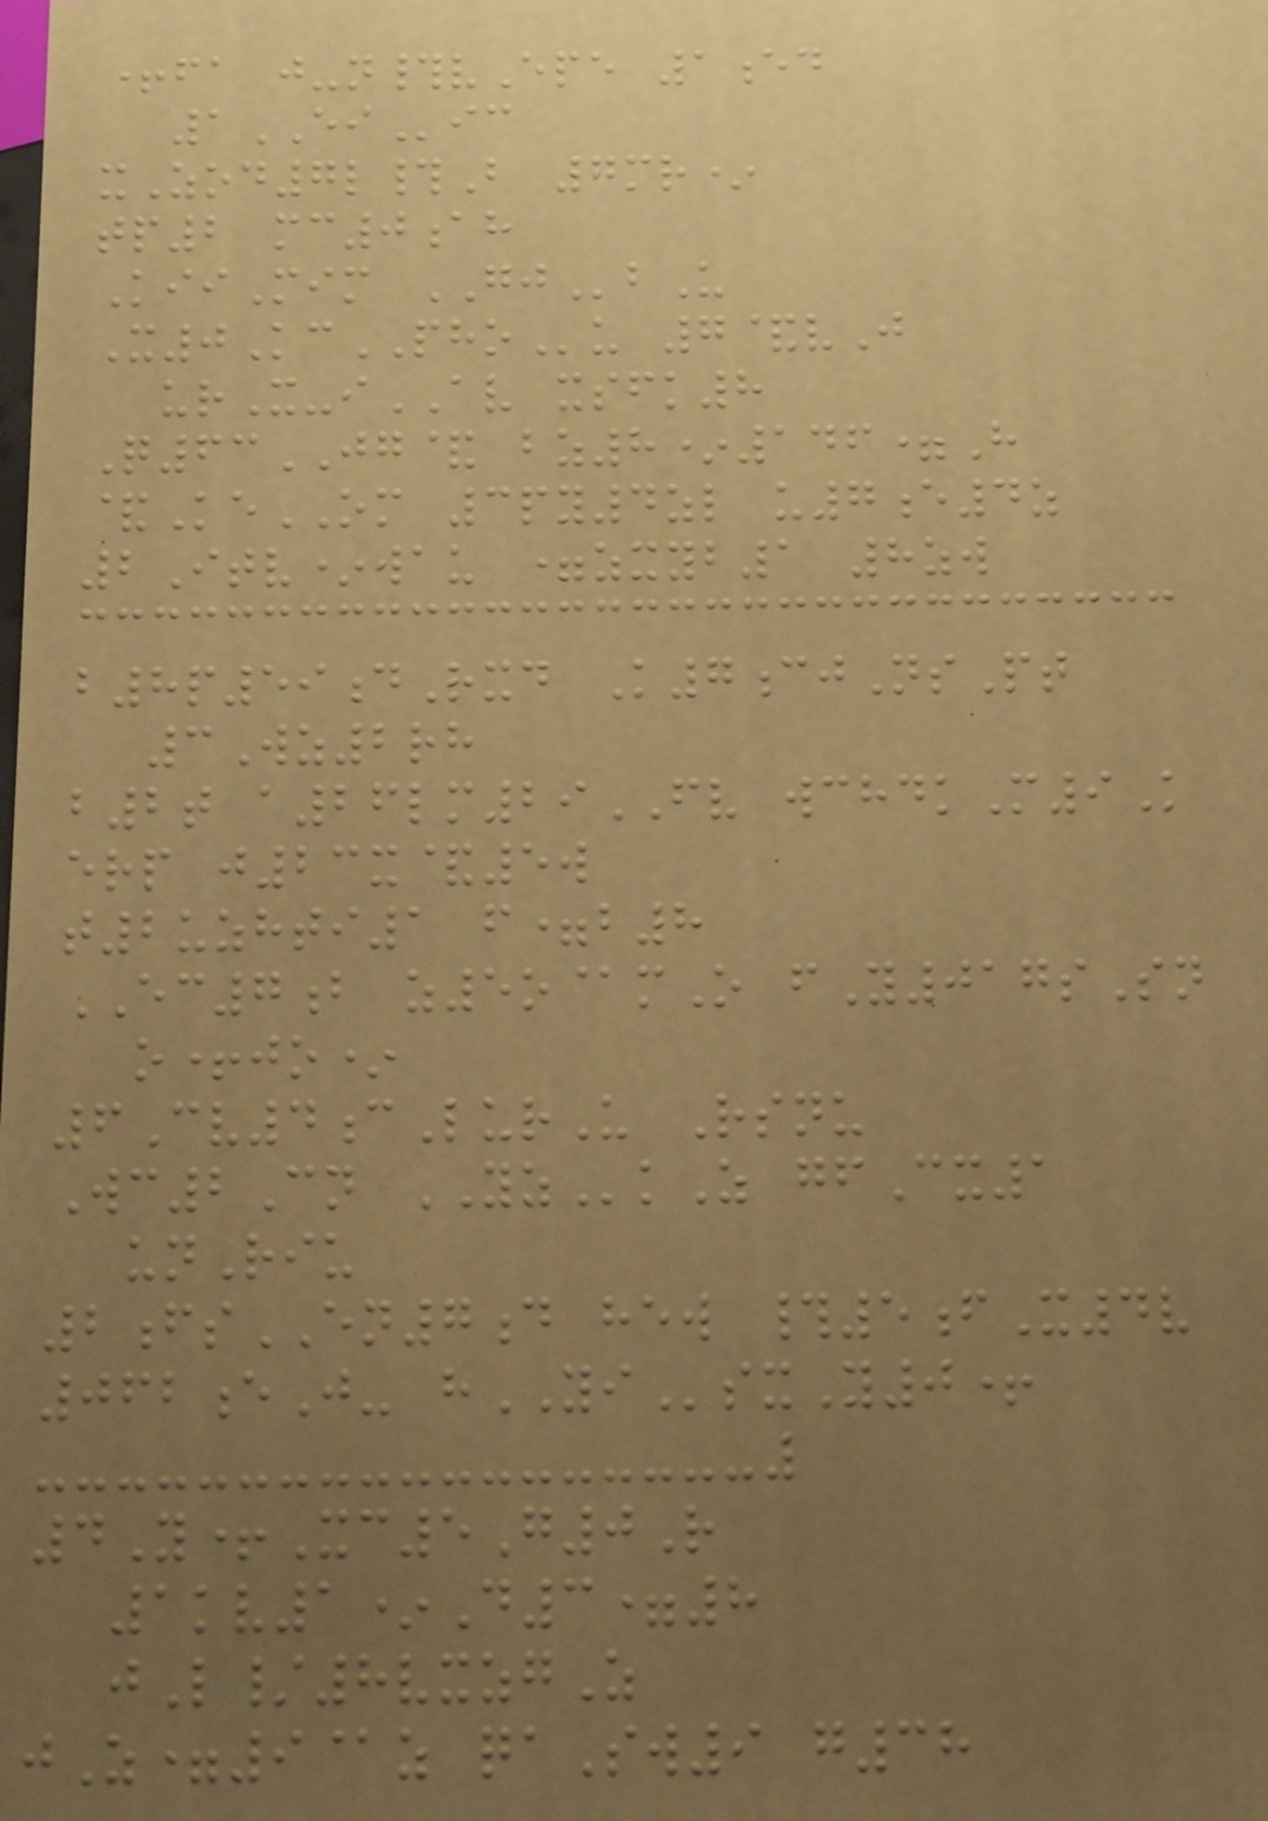+fa j-n#vEpe 1ed
1EIic
xZod7l#B 7mr*
tp2 mc0ah
KiiMim GJbU
X0KcPHOu 7&vJ
urX-iAV xsfk8
Q63JG& bz8*146=H
&KeOM 3py4zl u7e4z
2Itv*wau =zxyb1 8zw
b8p59dRxd K7cjNsPt
3Wz2rh
b2t a26lm29FV wchdkM9K
erp j23x&5w
t2uzhti1 f=b8
EC7b z5o@mO fY017sSn
o+jo*
6Cv4cLurU Rsnu
Wc2Cn YZkZ gfCx1
unRiu
2fsEN7d hew #5fX4v
062eJ- hYIsxY0+
4Y+Xc5G0R
1kv1*D3=8
jL/8vxzgZ
jZ=9@z qaSw9 g38
